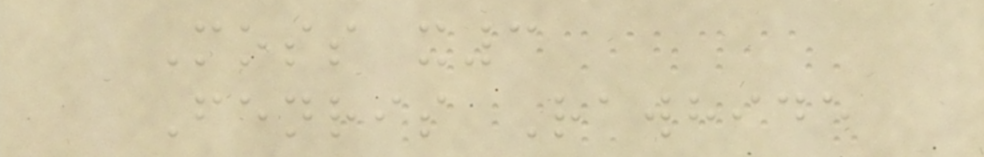Moss x3
Fenris Rawhide
